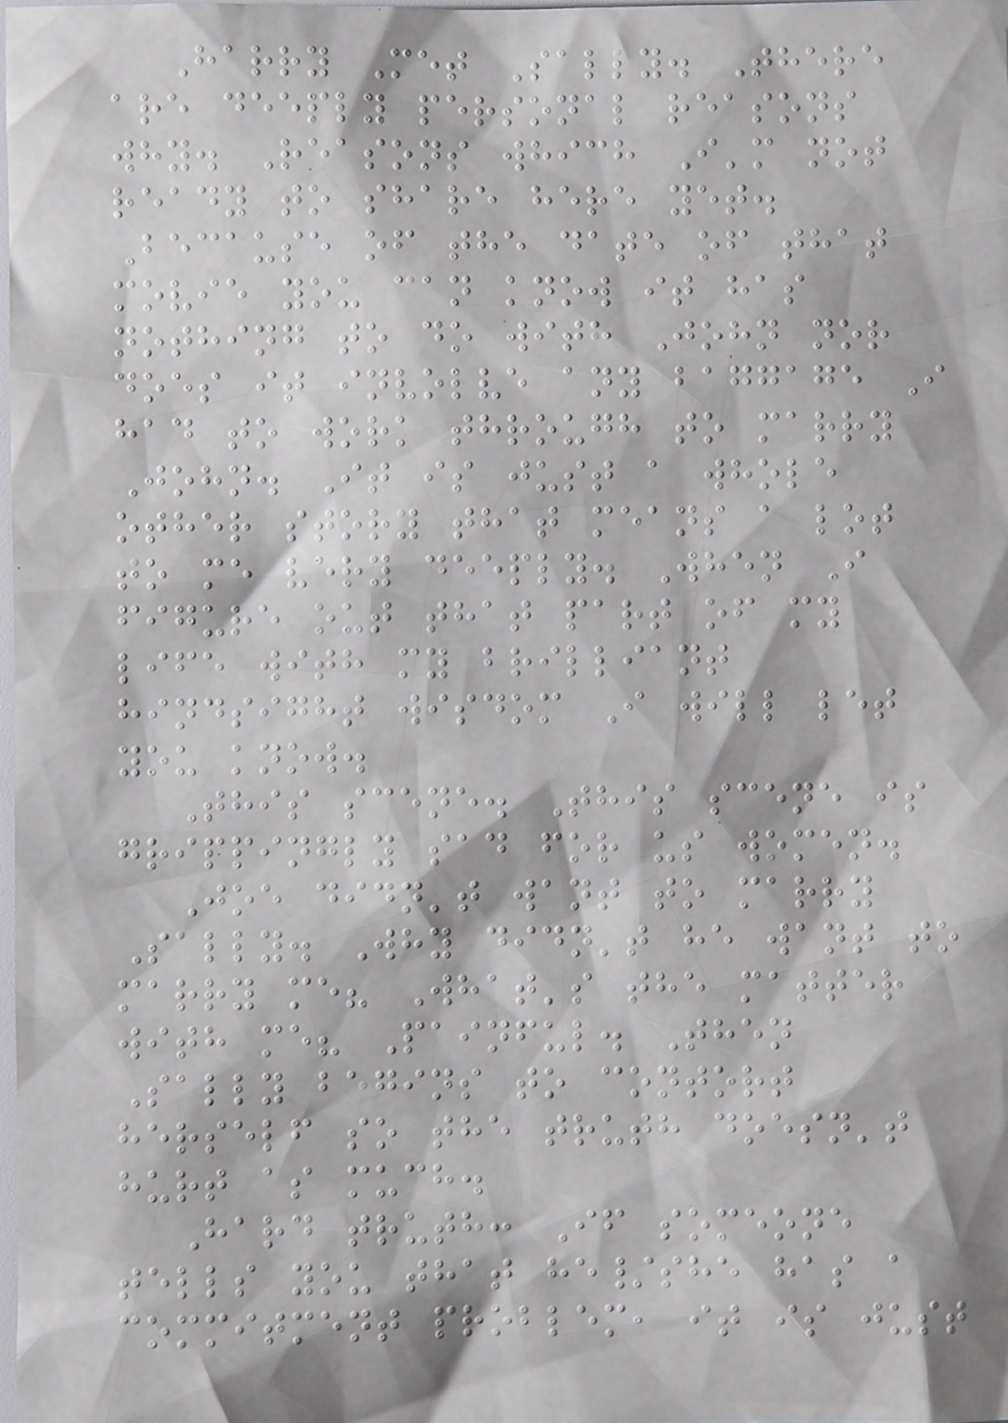Harry Met Sally. There
are deeply personal reasons
why. Reasons which I'm not
ready to share here yet.
Because of the date of that
movie you can know it has
nothing to do with John nor
does it involve any baggage I
had to work through to marry
John. It is just a whole
other story that means a lot
to me very deeply. When I
figure out that part of my
life with my brilliant
hindsight wisdom I will let
you know.
This scene. This scene is
grippingly sad for us women.
Joe didn't want to marry
Sally. Why didn't he want to
marry me? What's the matter
with me? Painful. Then
Sally begins to contort
herself so the truth doesn't
hurt as much.
Hard truth: If someone
tells you that he/she has a
commitment problem, it is just
